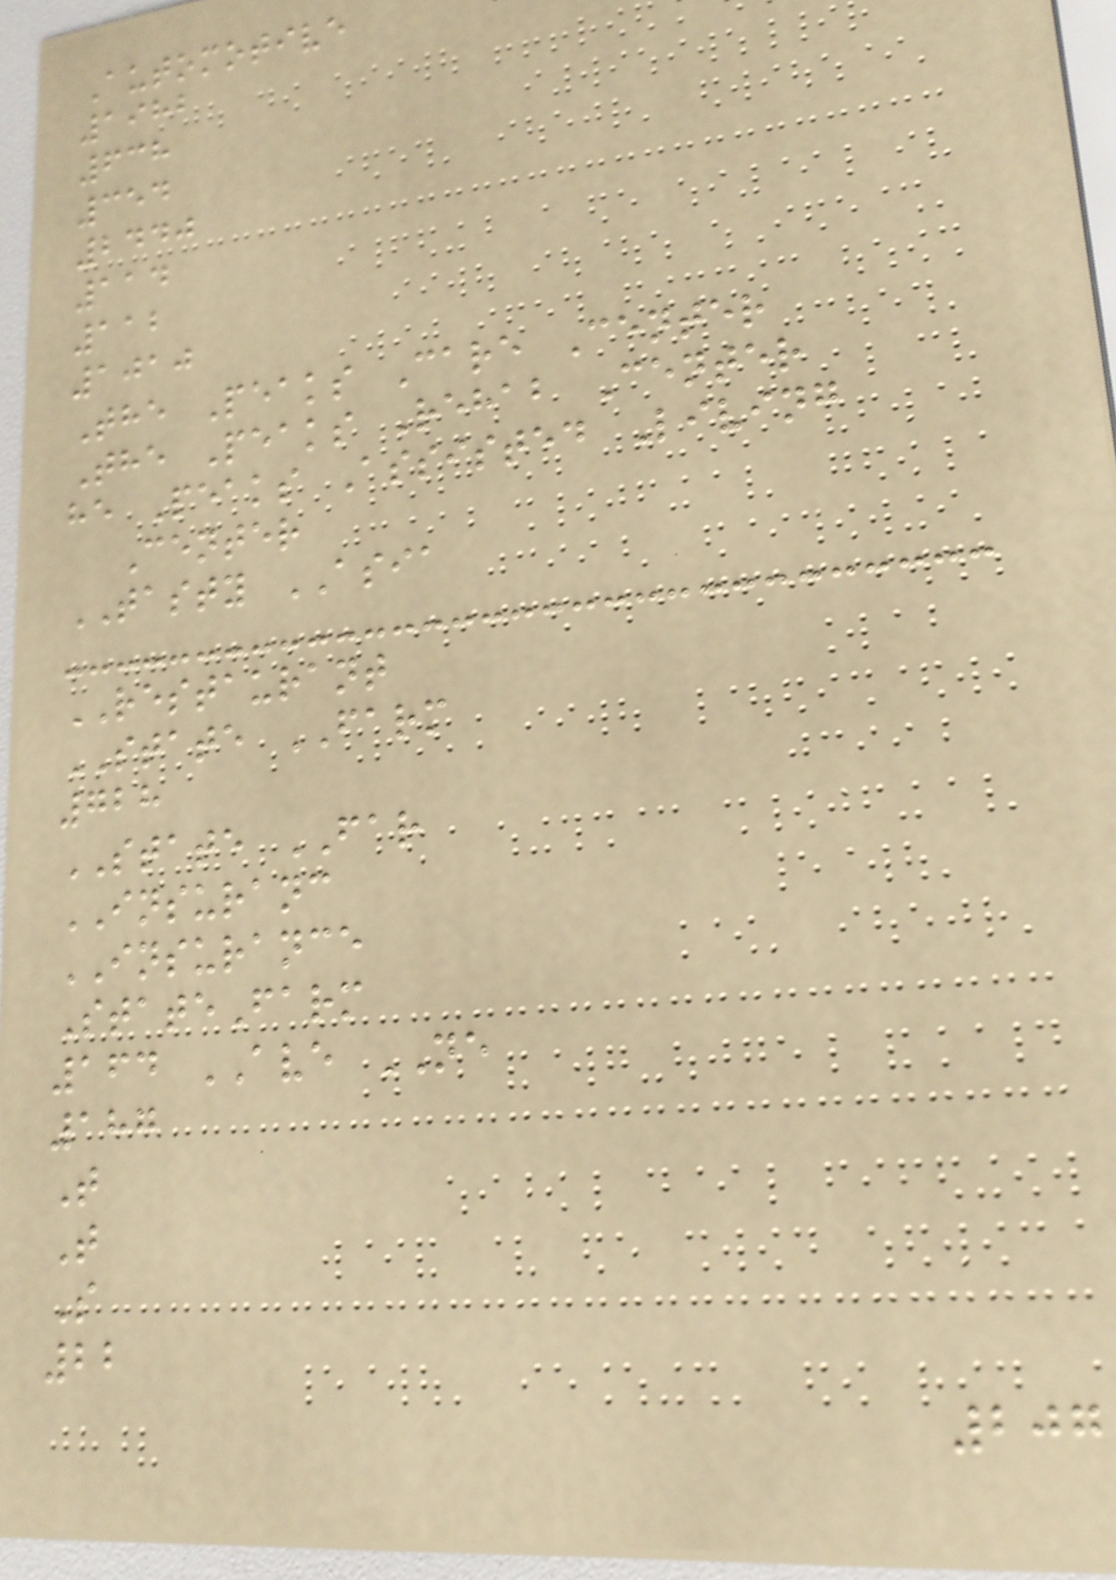Automotive
1982
638
354
2440
114
112
1010
The Peaks Care Center
The Peaks Rehab Center
he Peaks Assisted Living
Center
TASTY ASIA
RESTAURANT
STATE FARM
728
STATE FAR
INSURANC
INSURANCE
StateFarm
164 AVE NE
187
T
T
S
22
207
